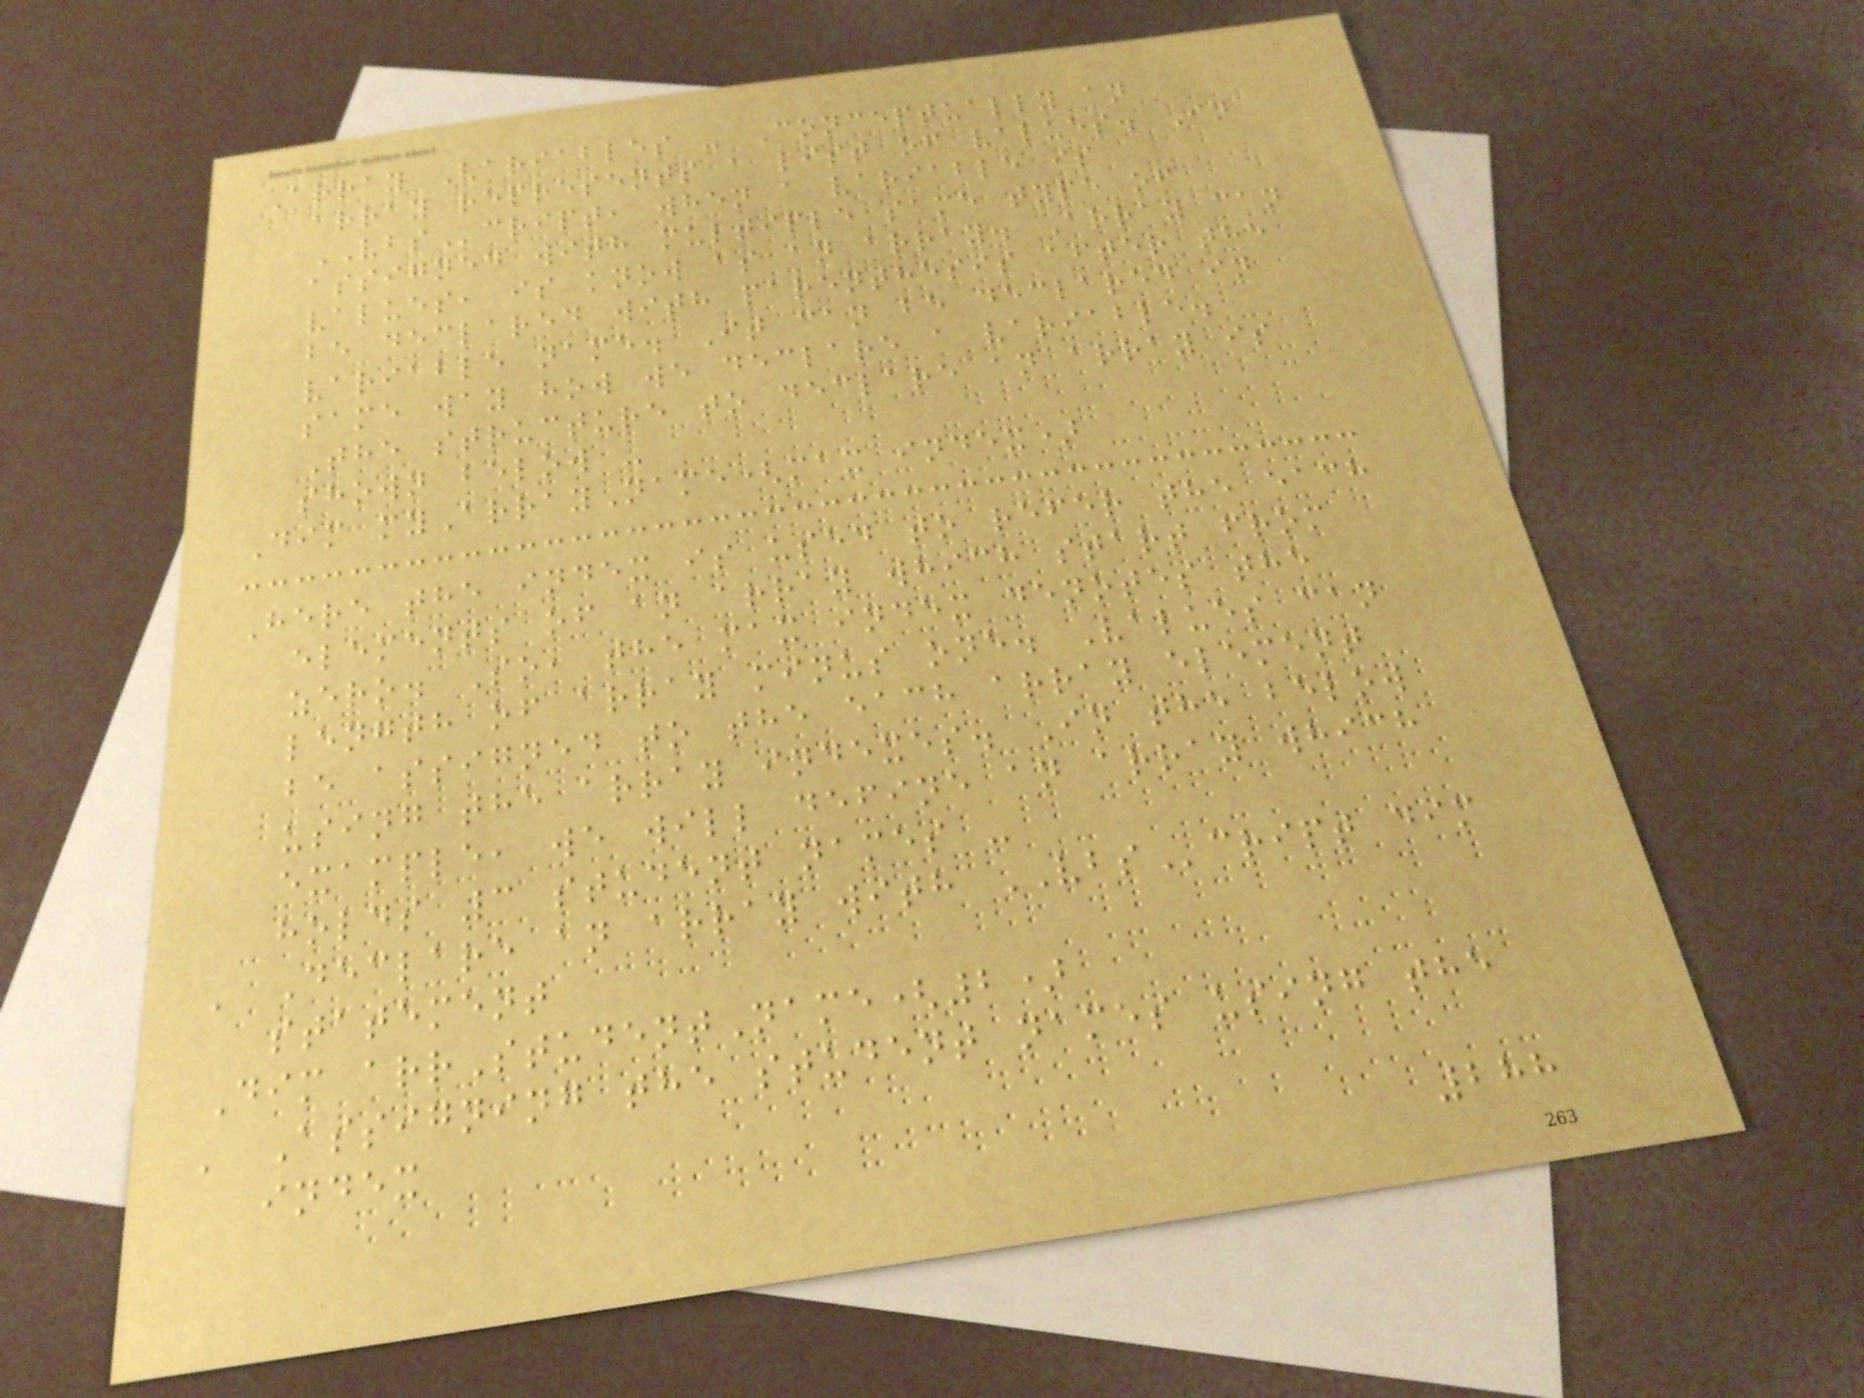Array Variables - Conceptually an
array represents a list of values. In
VBScript, when a variable is
assigned with multiple same type of
values, is know as an array. Array can
be declared with parenthesis after the
variable name. It can be declared in
same way how we declare a variable.
The structure to declare an array is
shown below -
Dim myArrayName(max index)
Here the index is used to refer the each
elements of an array which start from
zero. So, the max index denotes the
length of array minus one. Values can
be assigned to the each array element
using the array indexes. In the below
example, we will define an array which
holds 3 student names -
' Declare an array with VBScript dim
statement
Dim arrStudentName(2)
' Assigning the student names using the
index
288
